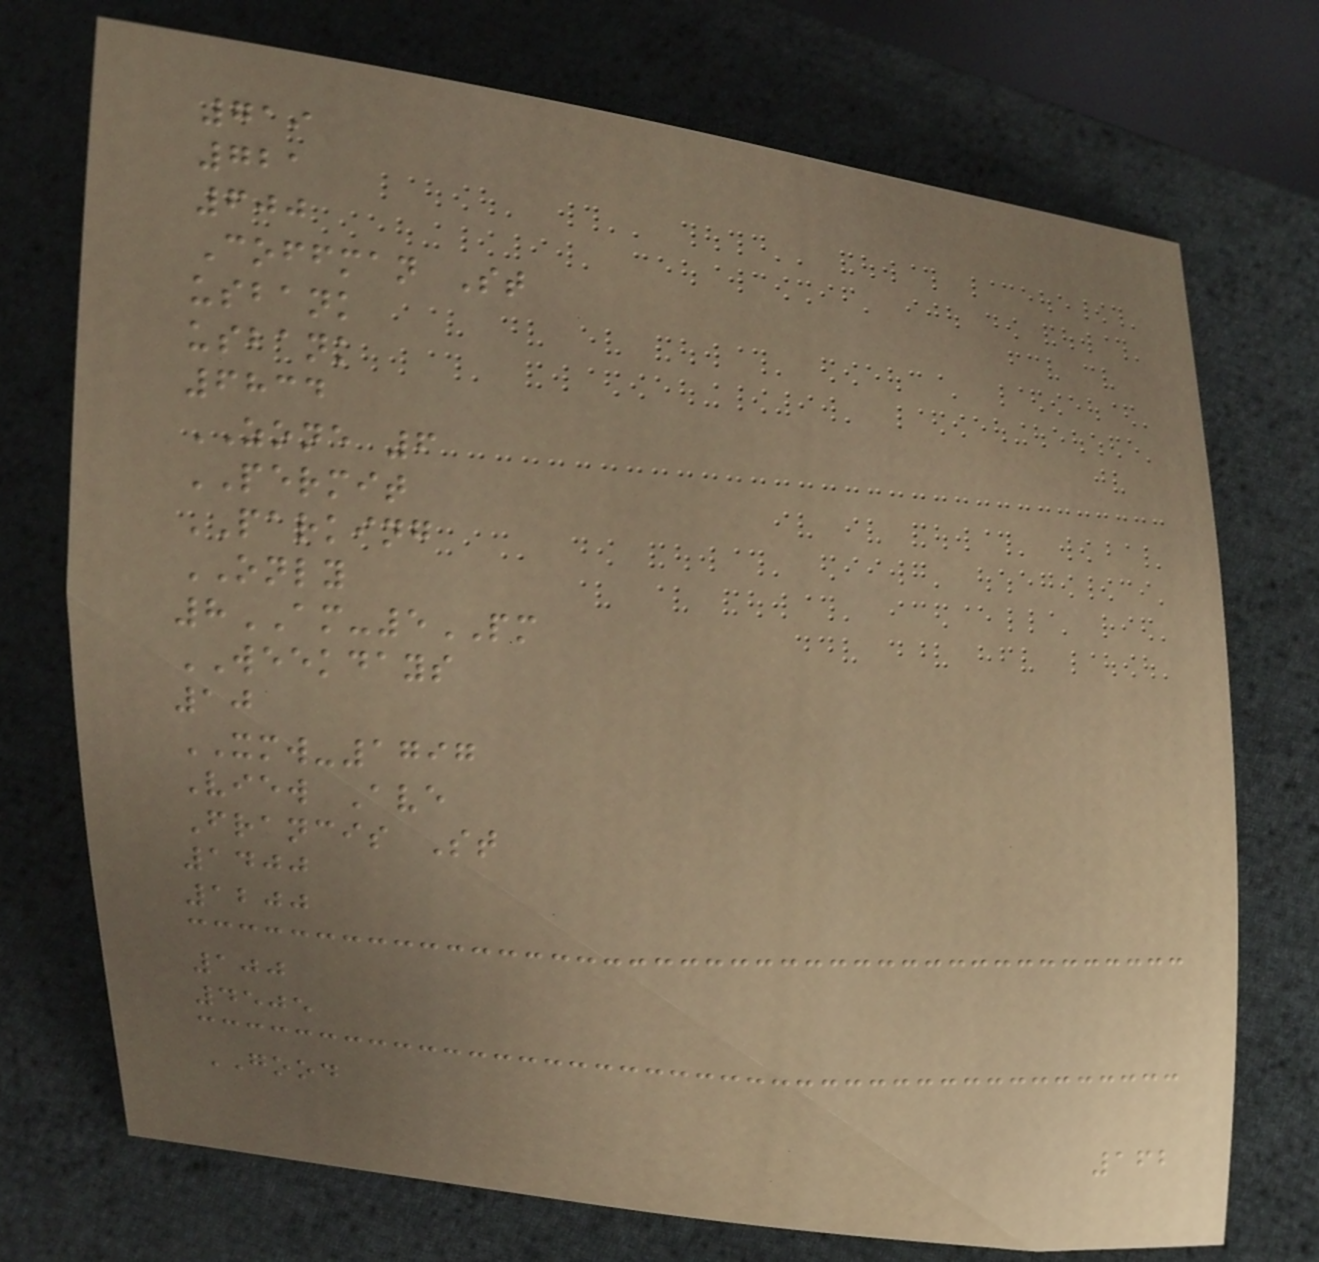719
721
600
Coffman St
usbank
usbank
6834
ZONE 6
PERMIT
PARKING
ONLY
8AM-5PM
WEEKDAYS
10
XMW-1797
View Ave
Francis St
1400
1200
100
4505
GOOD
162
